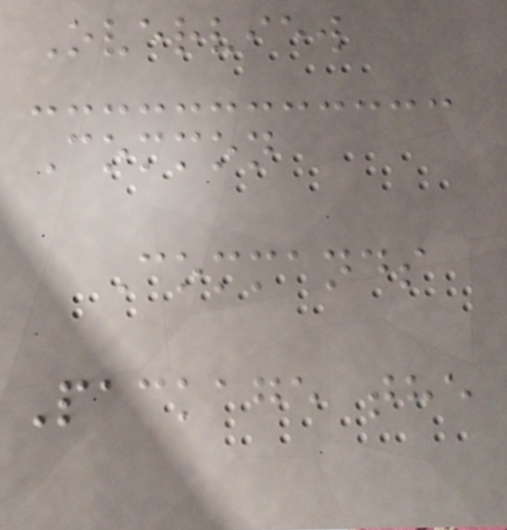Overview
Common
Commands
Package the
